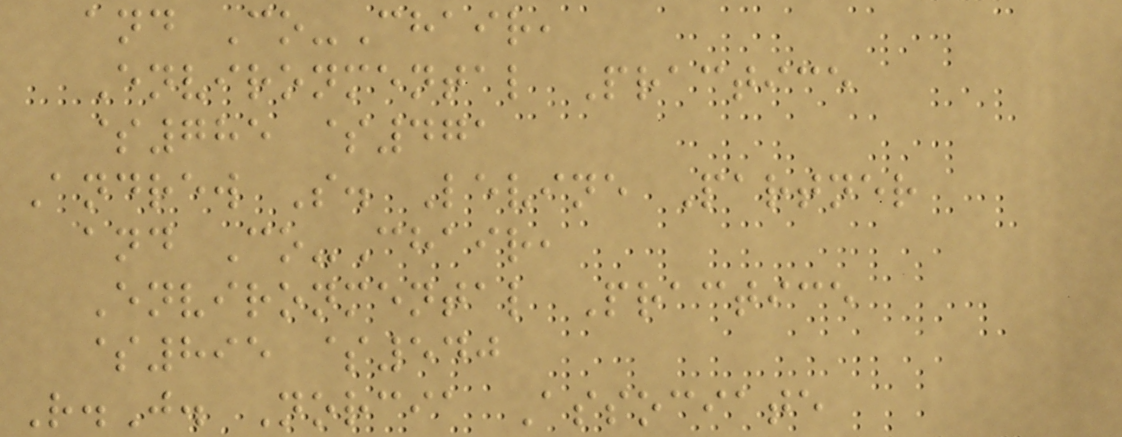and Co-Chair,
Environmental Practice
$785 $471
Andrew S. Levine Partner
and Co-Chair,
Environmental Practice
$895 $540
R.J. Norcia Associate
